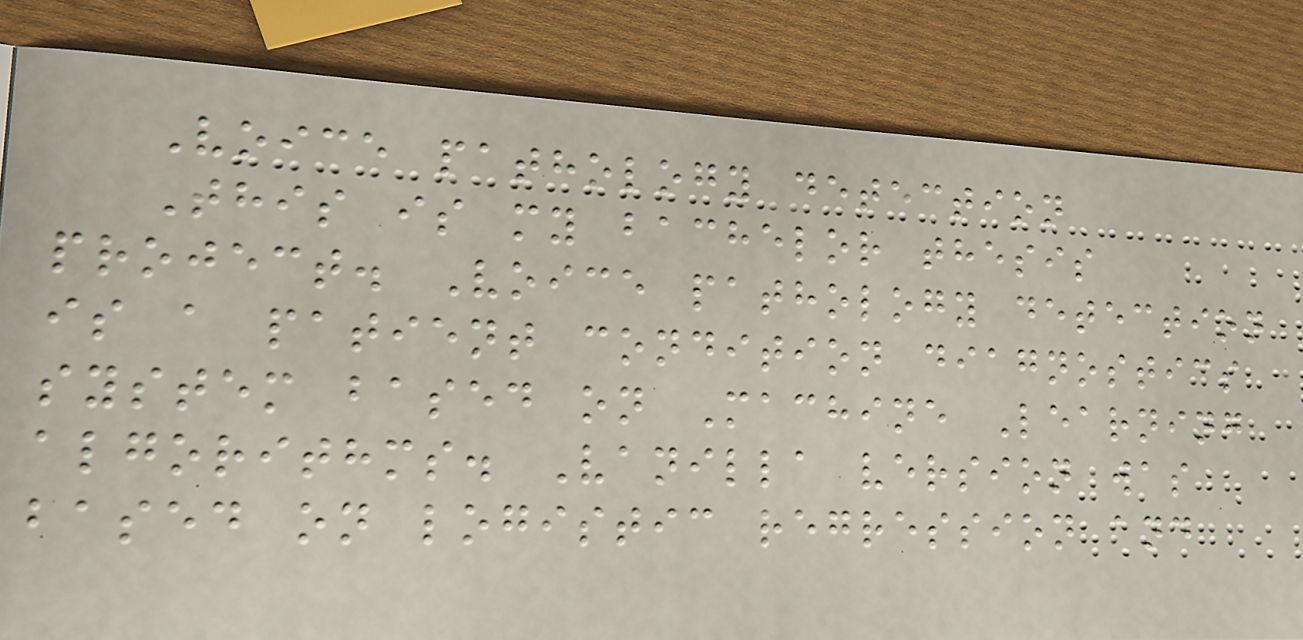Voice pathology detection
This is my bachelor thesis
project. Voice pathology detection
is a patient condition diagnostics
system based on Machine Learning
algorithms. Vanilla version was
based on logistic regression and
